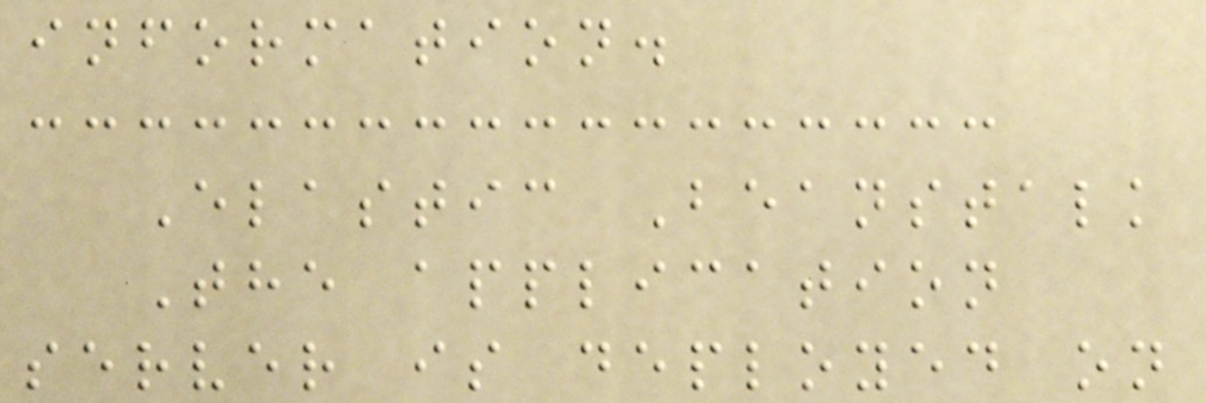information.
Elastic Beanstalk
The application
server is deployed on
